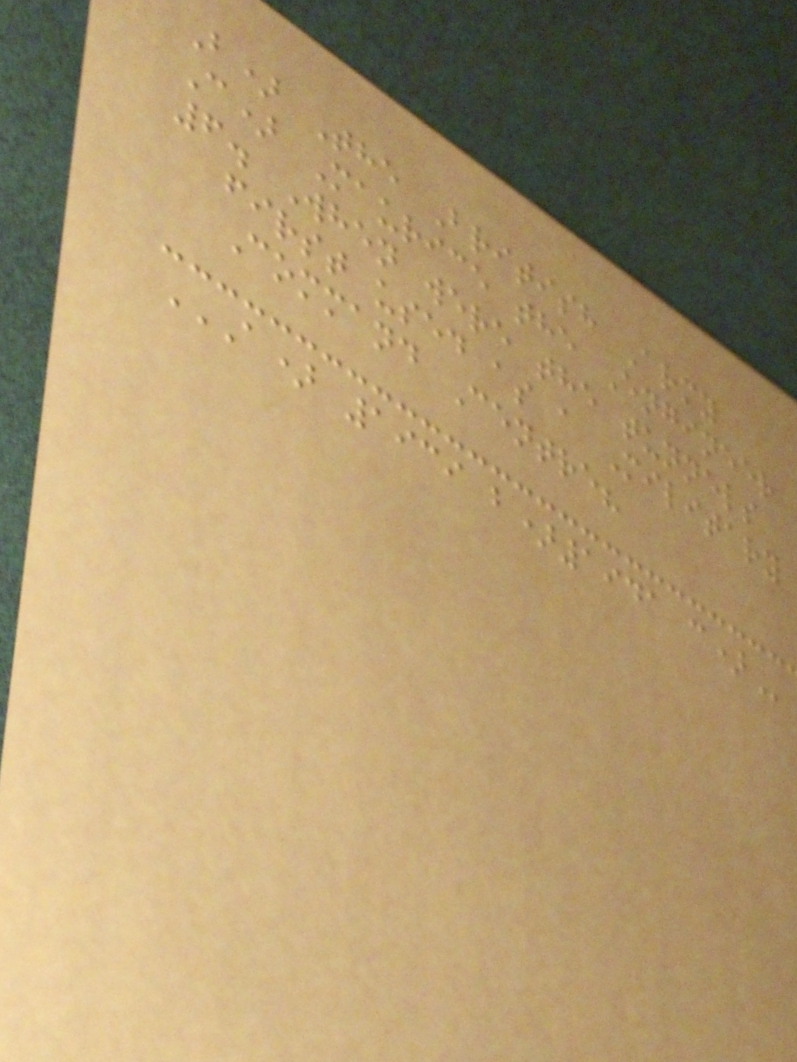B) The British Army
C) Maurice the Engineer
6. When were the tunnels
first used as a Military
Command Centre?
A) 1939 B)1941 C)
